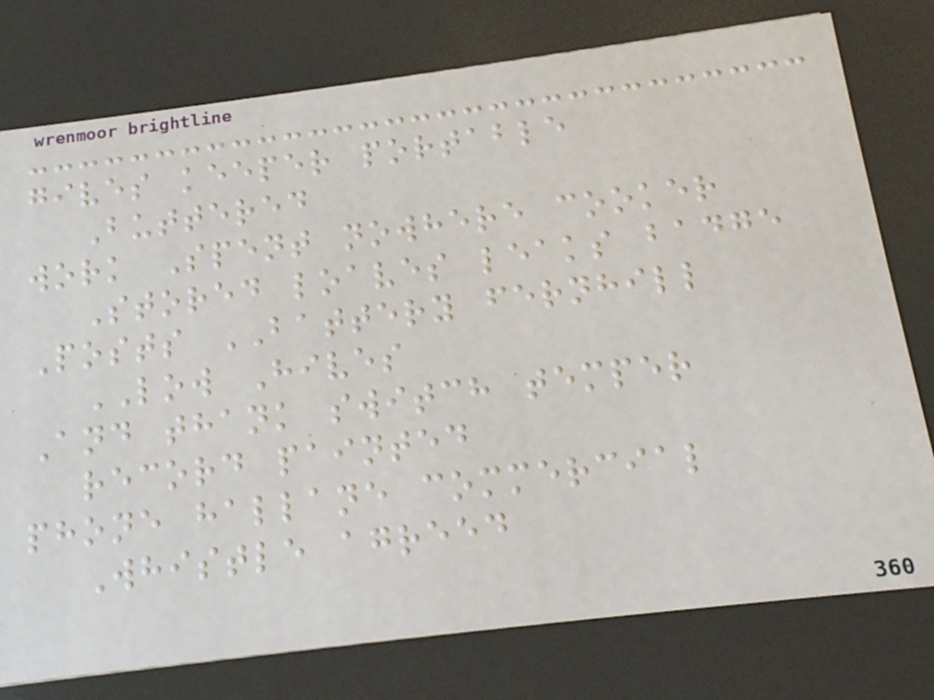gives keeper portable
Buttered
work Spent nowhere cooker
Stored loaves leaks badge
Posts BATTERY fernhill
LOW Hives
And thank switch temper
record painted
phone hallane commercial
Whistle agreed
